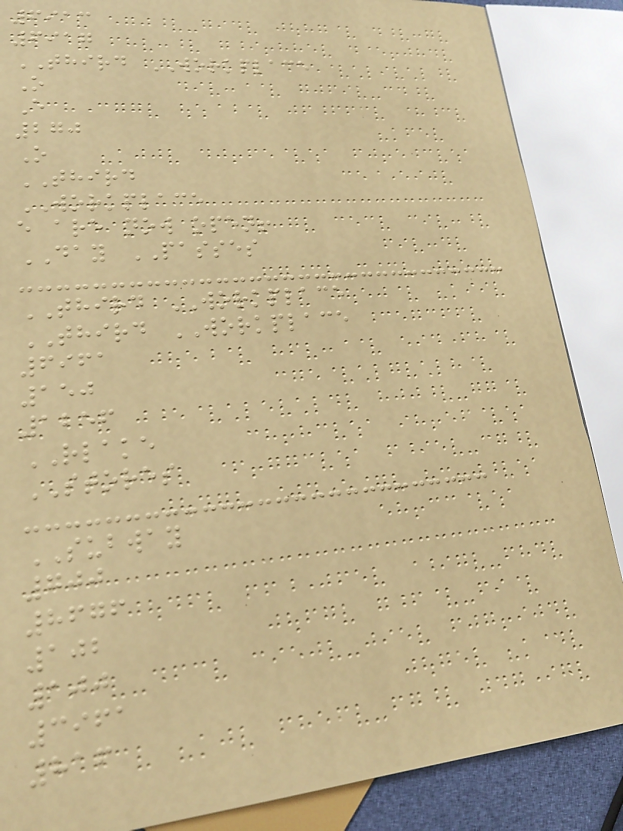6913
6917
THIRD WORKPLACE
O
E
270
O
THIRD
WORKPLACE
e are now open!
DAY PASSES
THIRD WORKPLACE
THIRD WORKPLACE
6961
150
1256
RLAKE
STORES
SUBWAY
700
8676
102
100
3961
816
